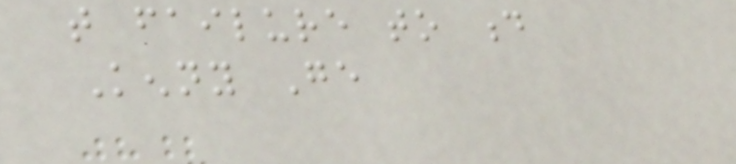that failure to d
Kenny Ge
